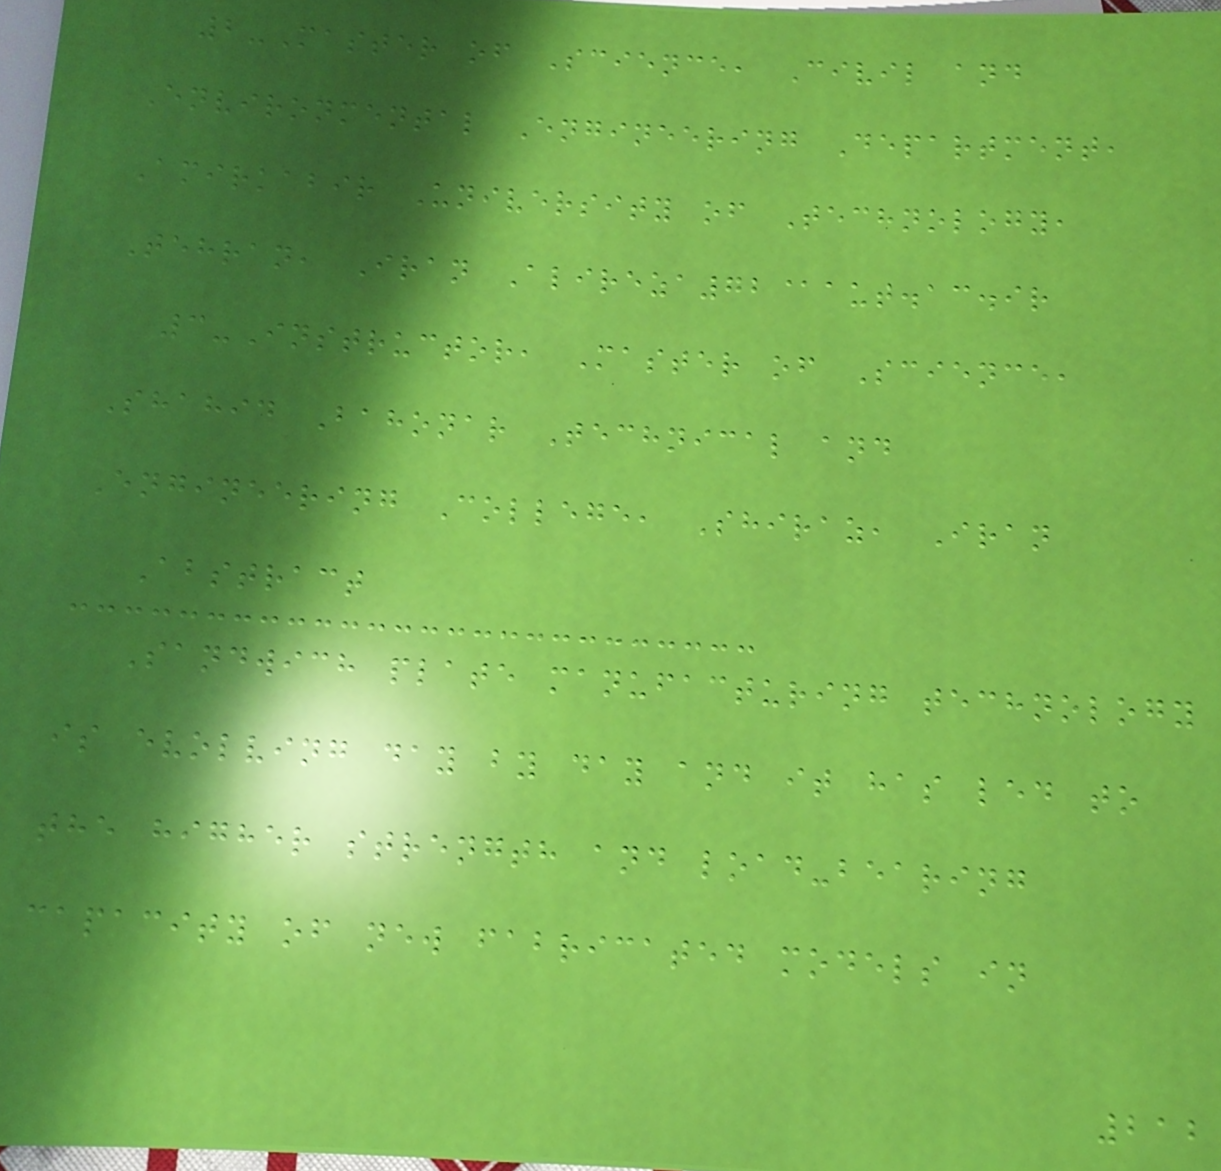2-Master of Science, Civil and
Environmental Engineering Department,
Amirkabir University of Technology,
Tehran, Iran Alireza72@aut.ac.ir
3-Instructor, Master of Science,
Shahid Bahonar Technical and
Engineering College, Shiraz, Iran
Abstract
Sandwich plate manufacturing technology
is evolving day by day and it has led to
the higher strength and load-bearing
capacity of new fabricated models in
212
